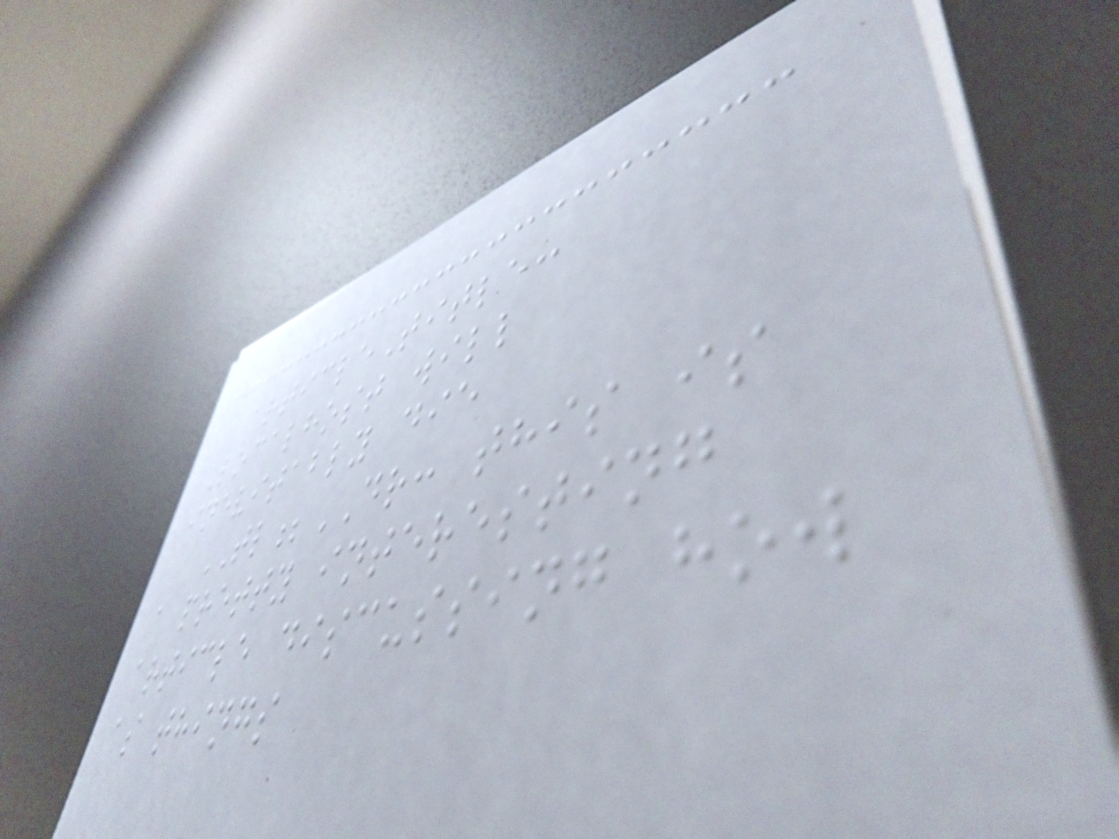articleTitle:
Localhost will
inevitably die
TL;DR: this is
a pretty interesting
article discussing how
as things
